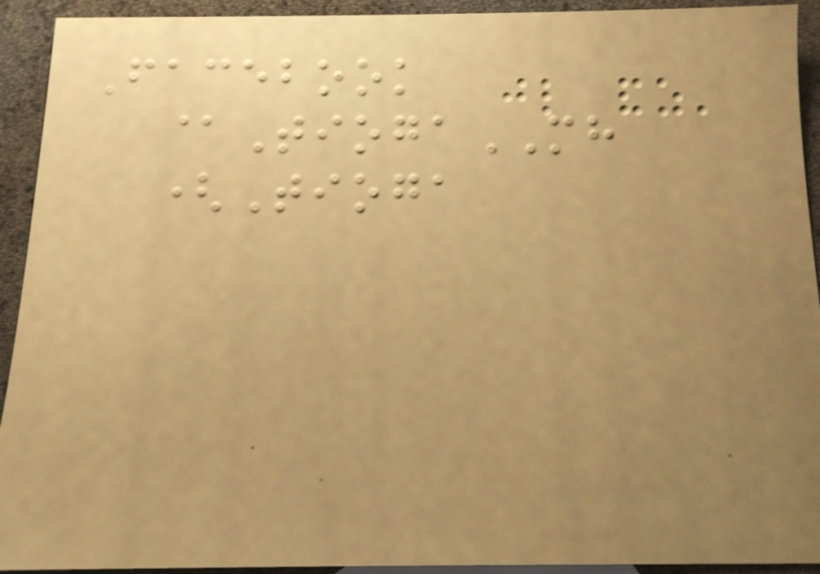Facebook
@TiogaMH
(Tioga
